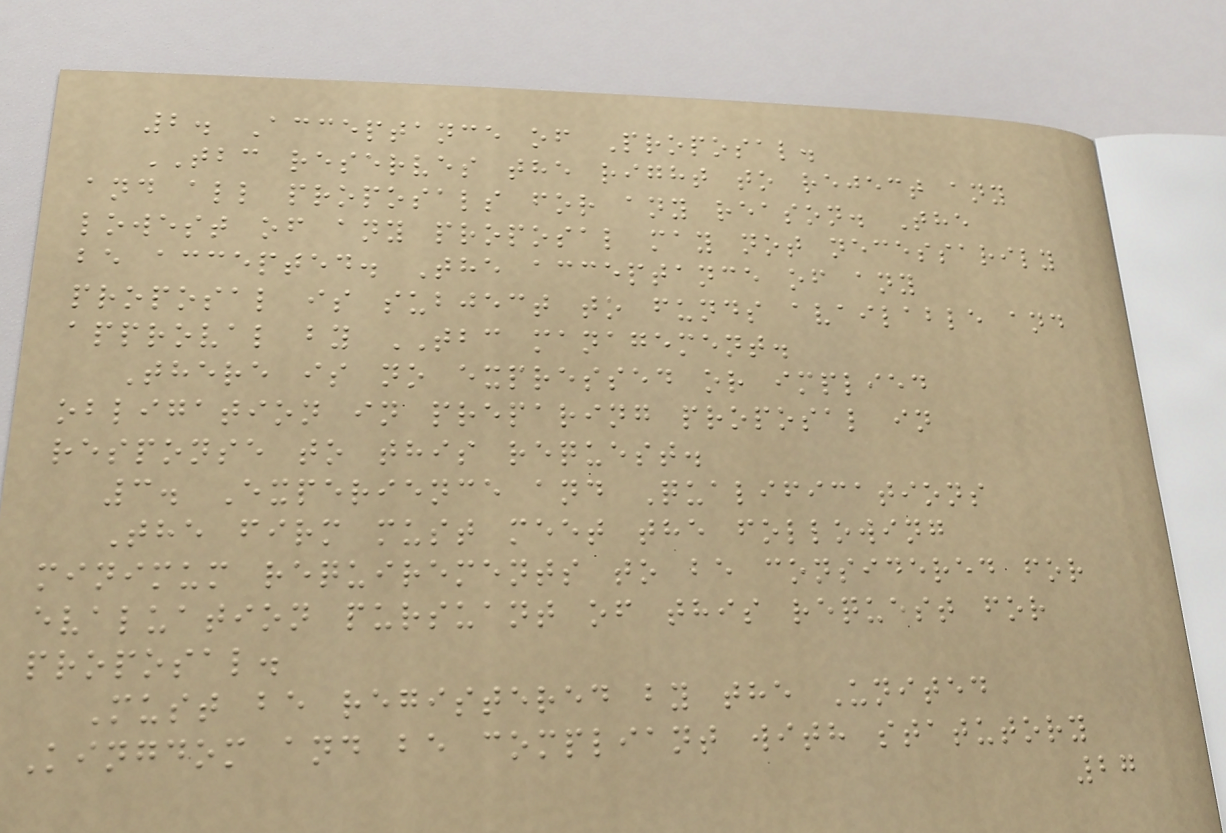2. Acceptance of Proposal.
TBC reserves the right to reject any
and all proposals for any reason. The
lowest of any proposal may not necessarily
be accepted. The acceptance of any
proposal is subject to funds available and
approval by TBC management.
There is no expressed or implied
obligation in preparing proposal in
response to this request.
3. Experience and Qualifications
The firm must meet the following
minimum requirements to be considered for
evaluation pursuant of this request for
proposal.
Must be registered by the United
Kingdom and be compliant with statutory
27
